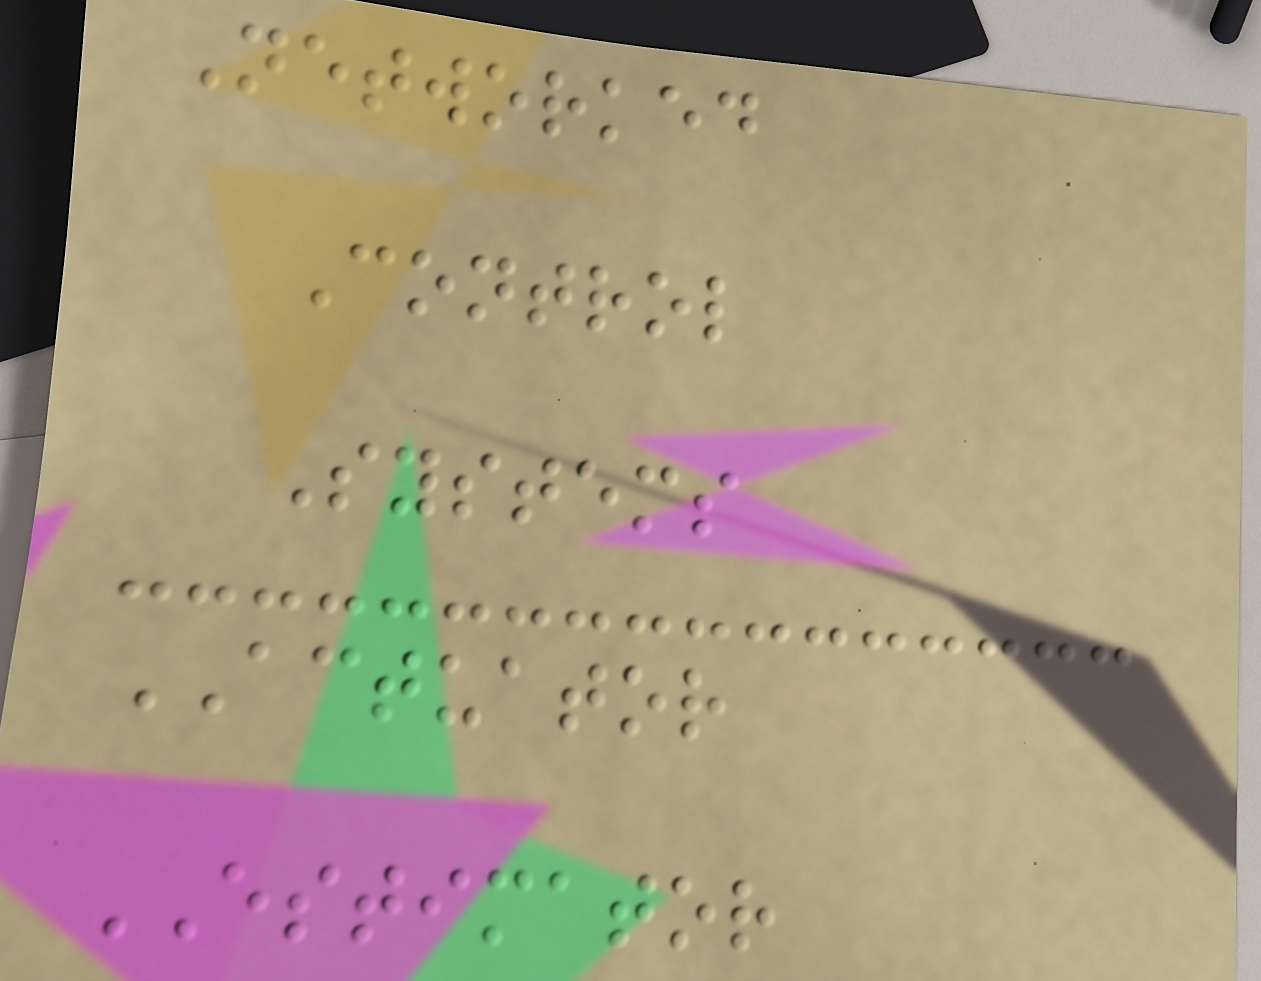Networked
Control
Systems
ACTUATOR
ESTIMATOR
